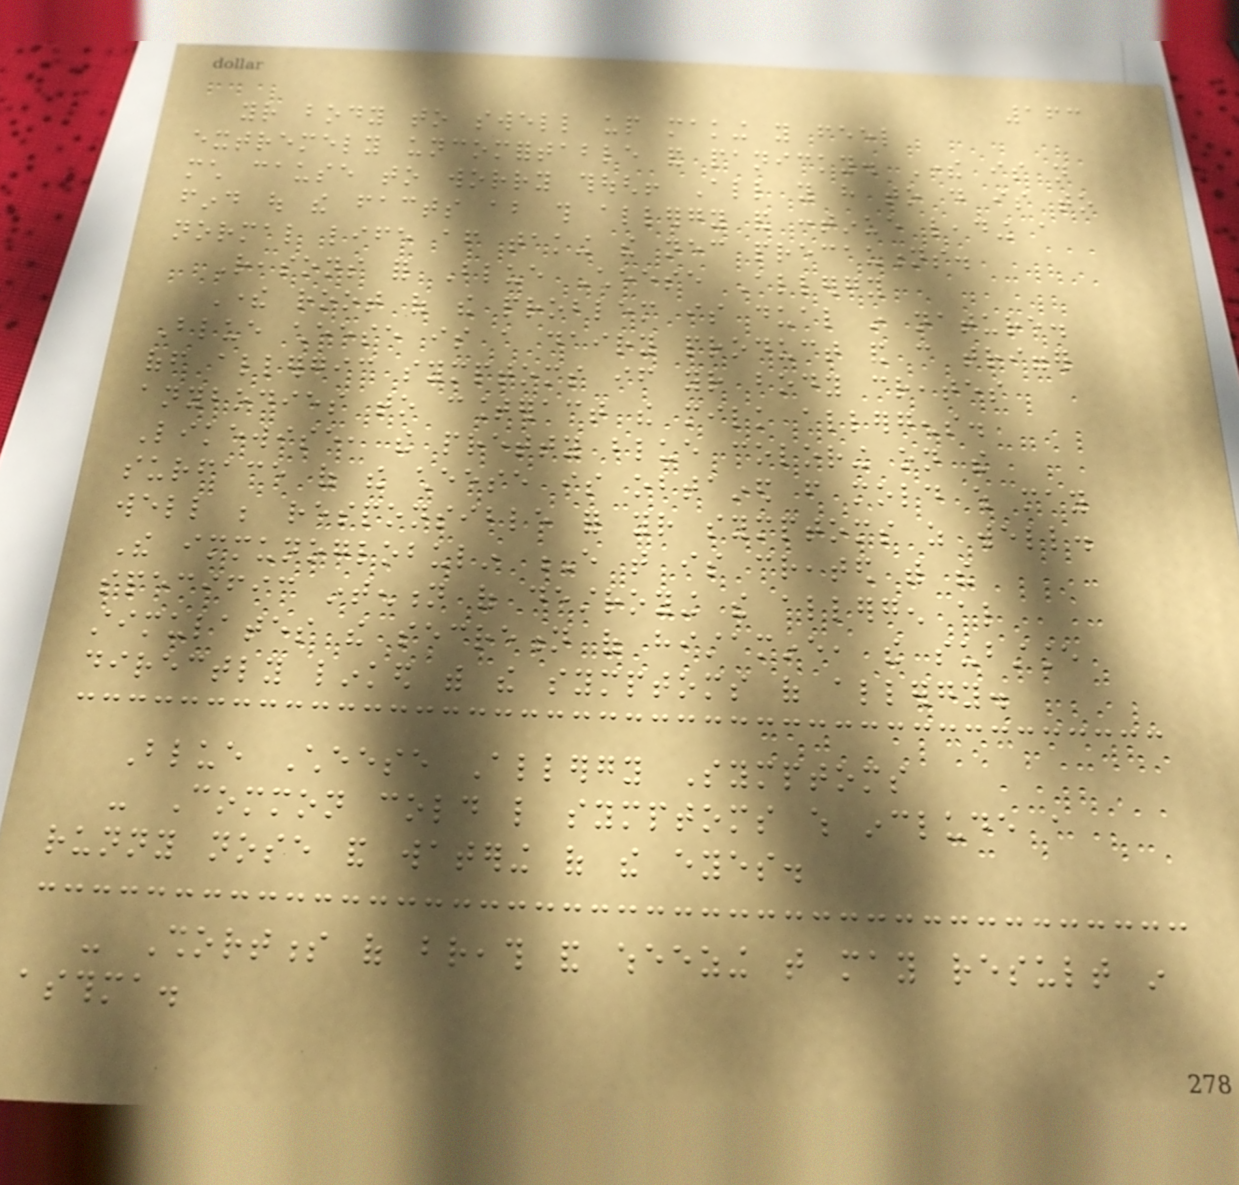163
your body to swell up making you feel
extremely uncomfortable and panicky. There is not
much cause to worry though! All you have to do is to
find out the facts about this allergy and continue leading a
normal life after taking the necessary precautions.
Reasons for Blue Cheese Allergy
There root of the problem is dual in nature.
Blue cheese is a dairy product and can trigger
off allergic symptoms if your body creates
anybodies to counteract the milk allergens.
Likewise, the pretty blue coloring on the
surface of the cheese is obtained from mold which may
well be responsible for your symptoms as well.
The immunoglobulin E that is created with the
specific intention of destroying the allergen also
stimulates the secretion of histamine, the substance
directly linked with the symptoms of allergy.
Blue Cheese Allergy Symptoms
- Common cold like symptoms which include a
runny nose and watering of the eyes.
- Shortness of breath and wheezing that may result in
asthma.
